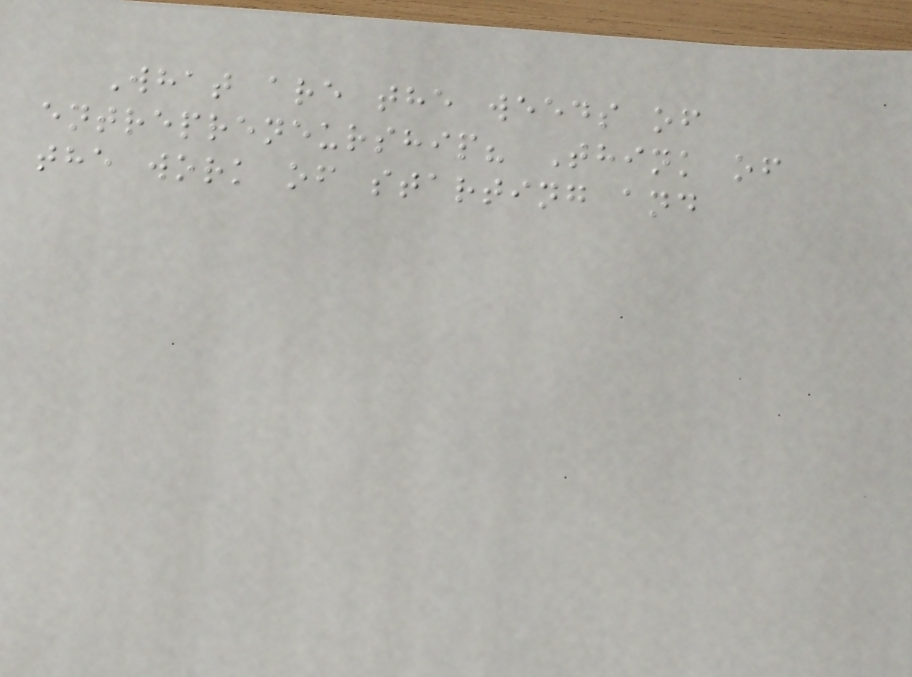What are the weeds of
entrepreneurship? Think of
the work of starting and
